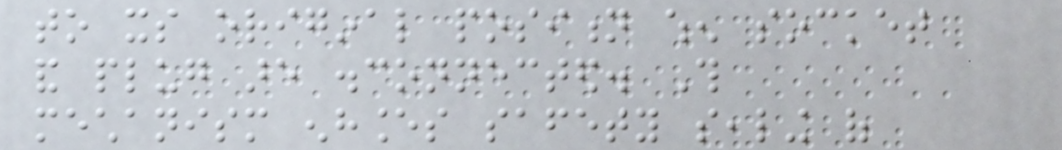to its original position when socket
and plug are disconnected. This
mechanism enhances safety sealing of
